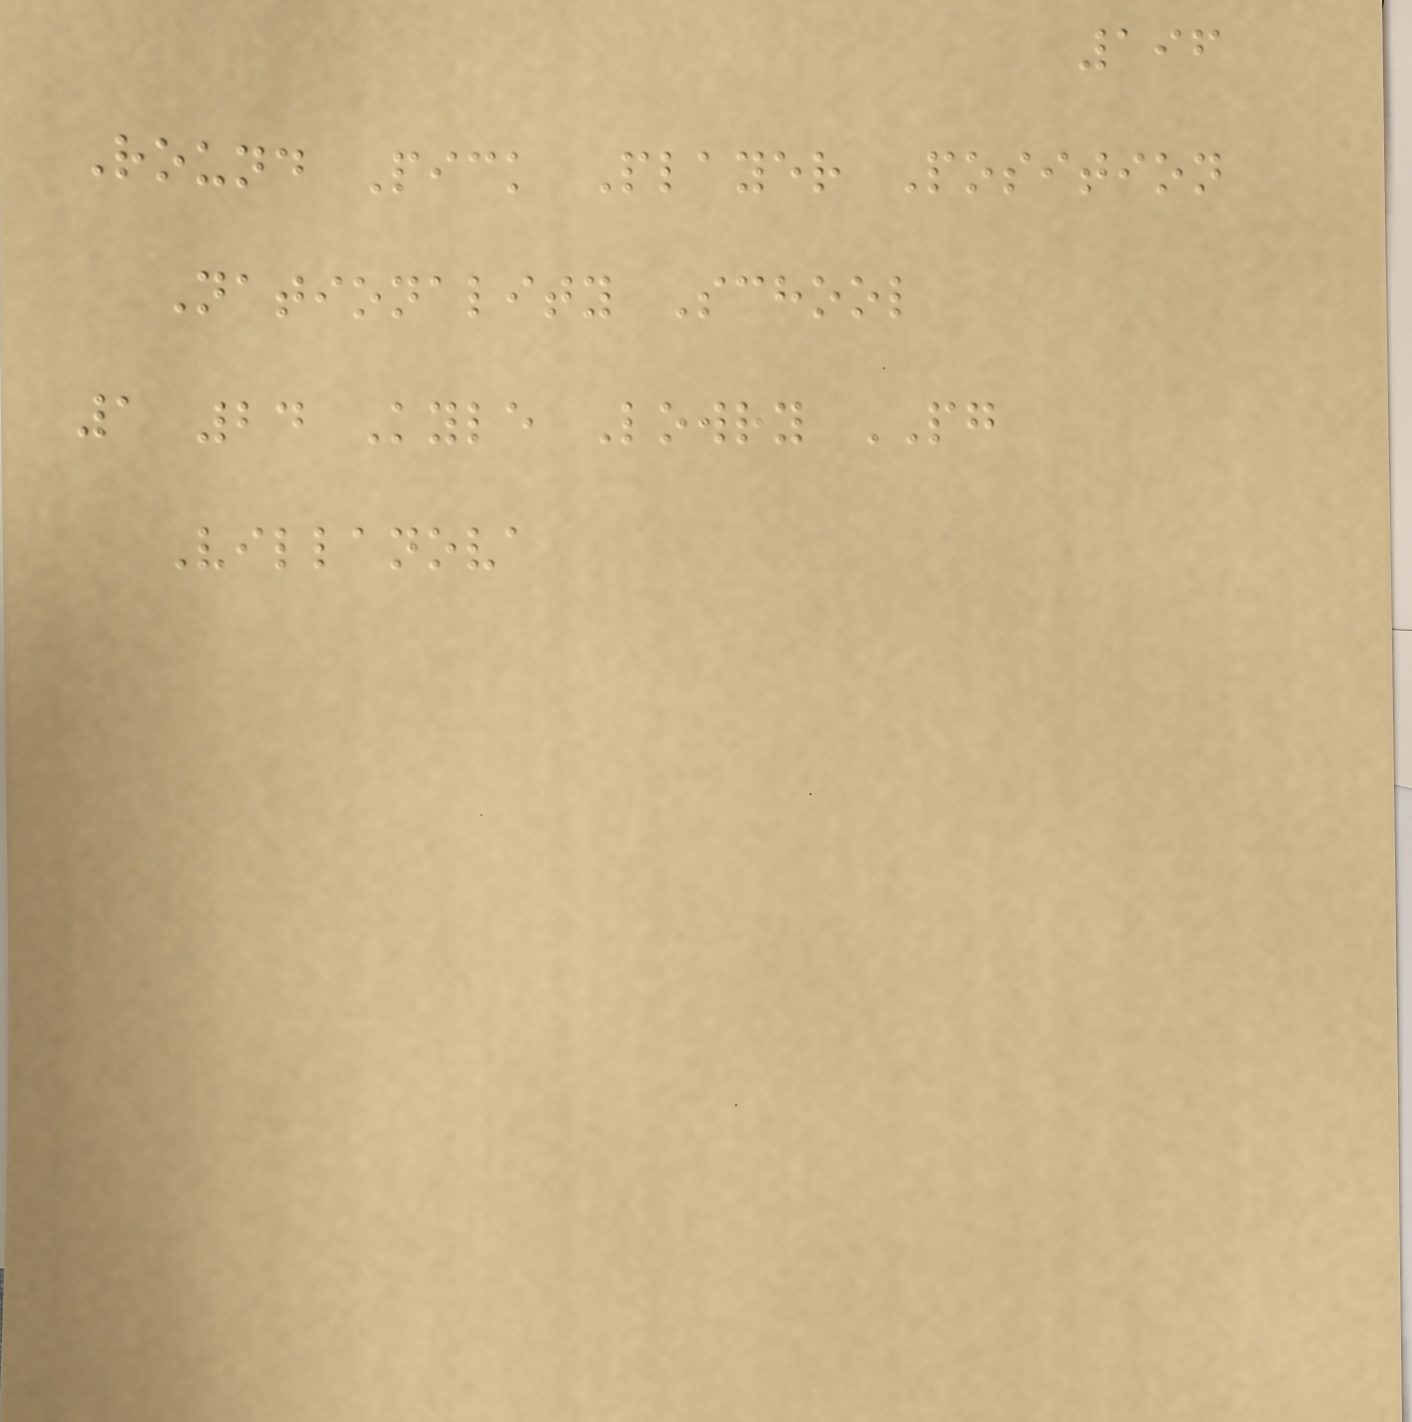196
Round Pick Player Position
Nationality School
1 24 Kyle Lowry PG
Villanova
